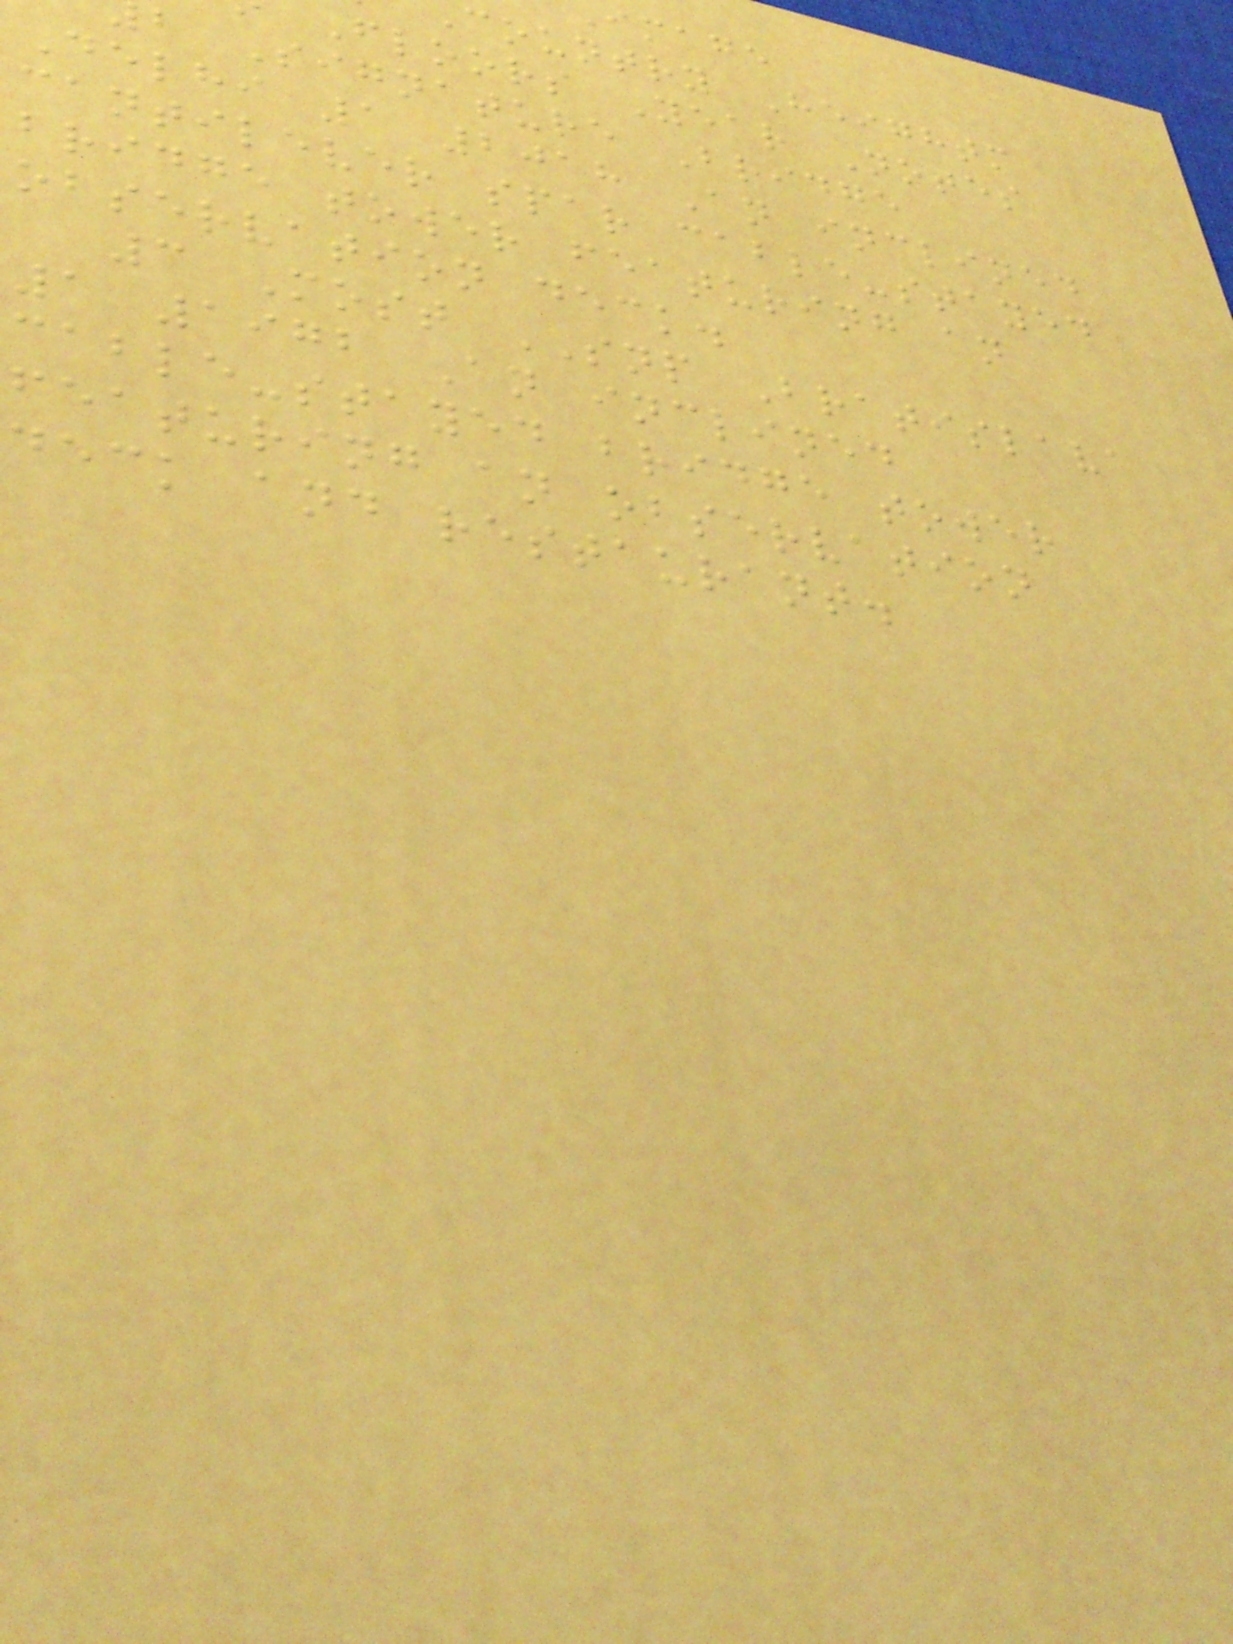image
country Heightm
Floors Year Notes
b Signature Bridge
Delhi 1 2018 An inclined
cantilever spar cable-stayed
bridge tower featuring an
observation deck.
3 Most SNP Bratislava
1 1972 An inclined
cable-stayed bridge tower
featuring an observation
deck and restaurant.
